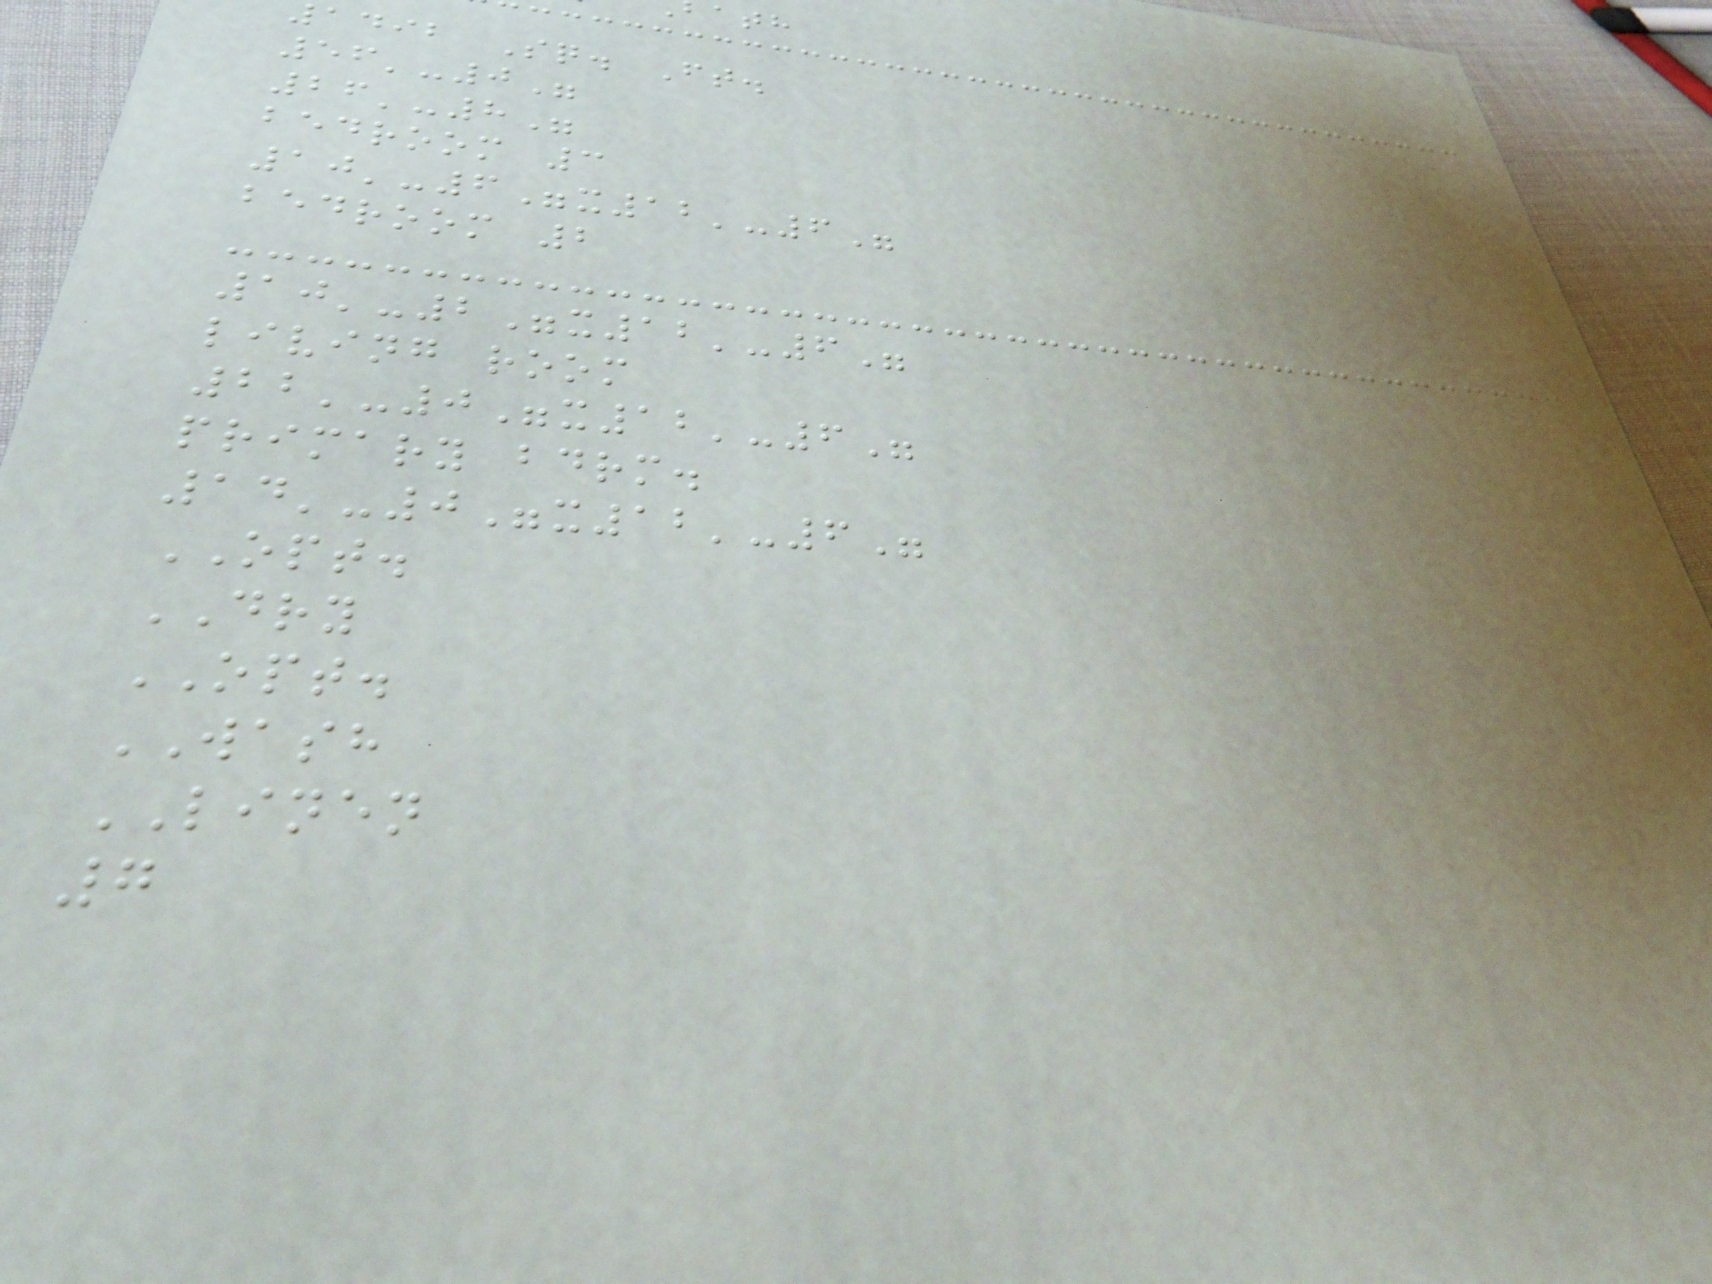adib Sq. Ft.
56'-0"
26'-8"
bedroom 3
10'-6"x12'-6"
bedroom 2
10'-2"x12'-6"
living room
22'-0"x12'-6"
primary bdrm.
14'-0"x12'-6"
OPT.
DRY
OPT.
WASH
LINEN
7
